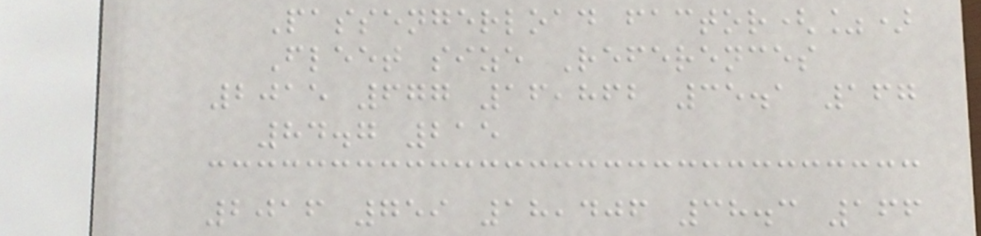Passengerload factor(%)
Fleet size References
2015 677 16,862 35.1 167
84.7 215
2016 759 18,406 38.3 166
